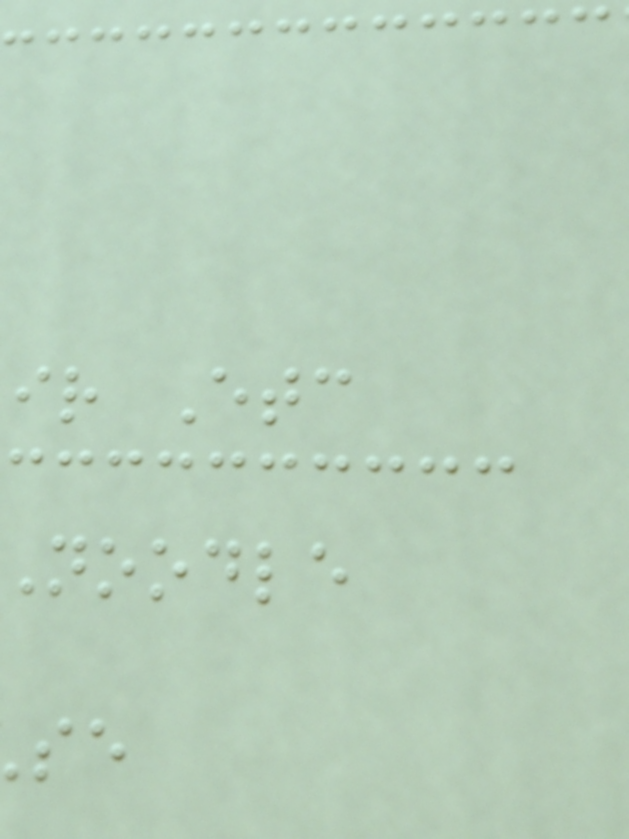ir Etc
noodle
